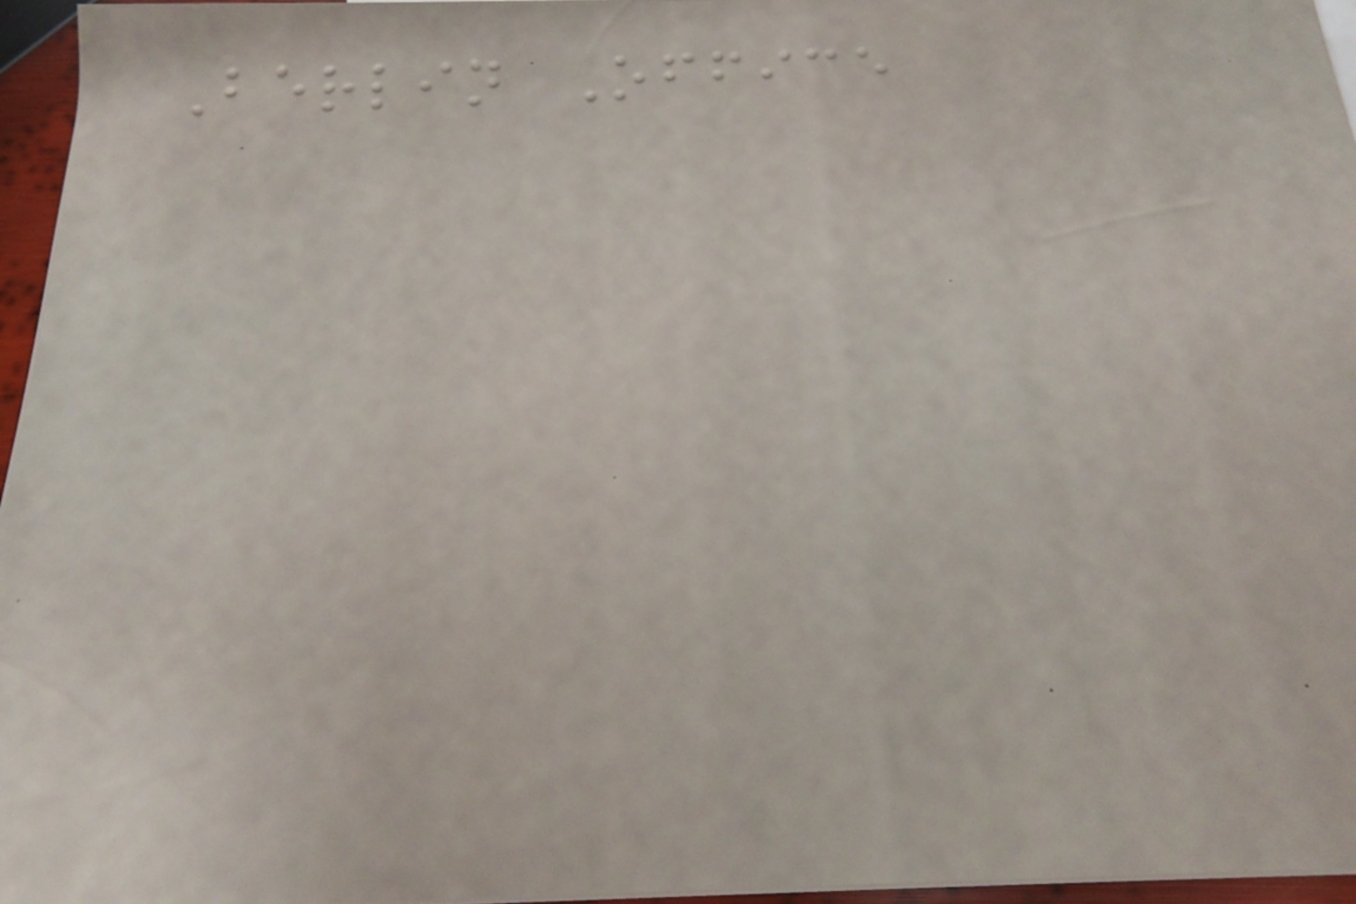Berlin Office
